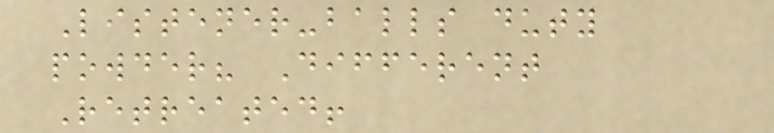Listener-balls duty
powder? Different
Retreated!
